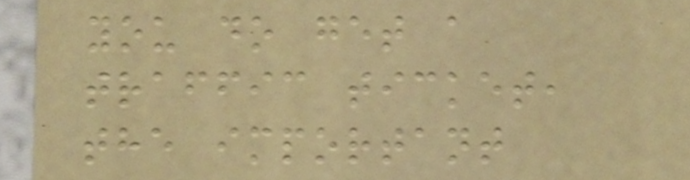you do get a
traffic ticket,
the important
